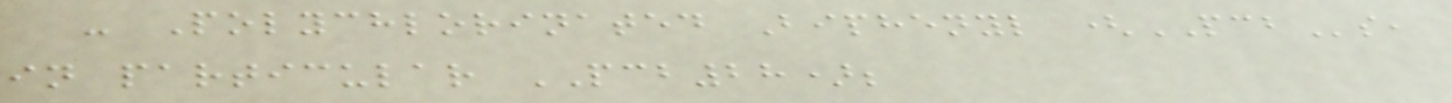- Polychlorinated Biphenyl (PCBs,
in particular PCB28);
